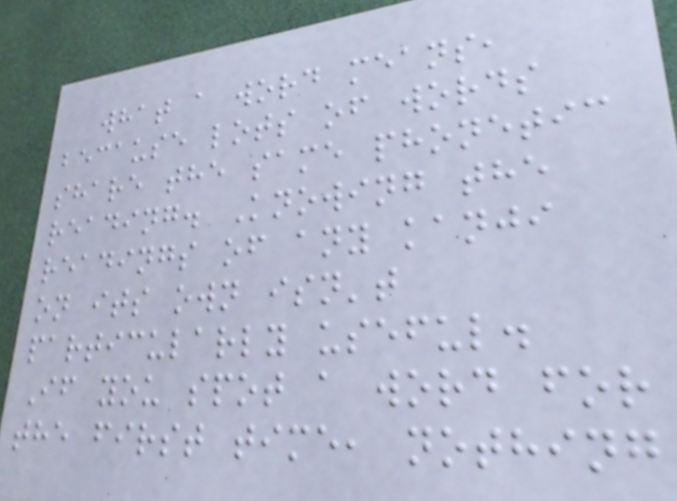what a word means,
because lots of words
share the same phonetic
reading. Knowing the
readings of any kanji
on its own isn't
particularly useful.
If you spot a word for
the first time, nothing
